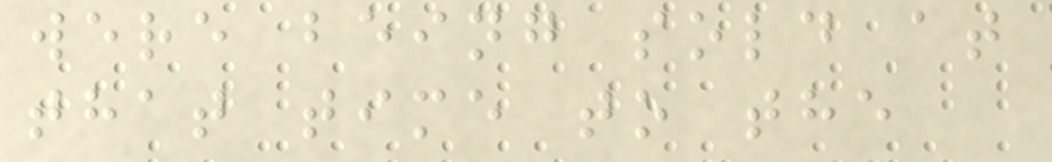were being sold at
that time to the
